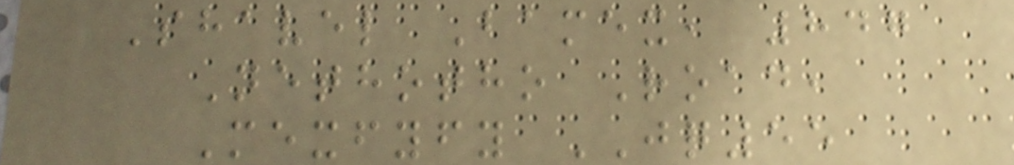Shavel Bamex, 847
Nethotho Road,
Mexfyfy JQ55
